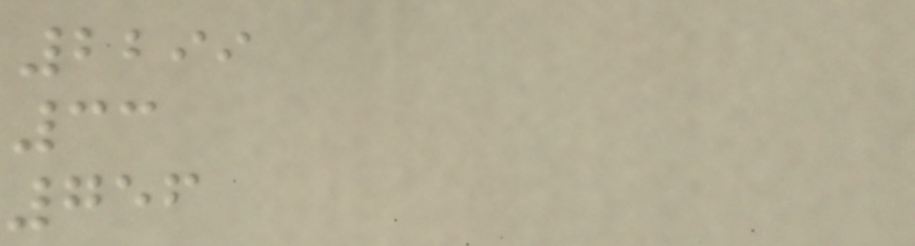2299
33
756
